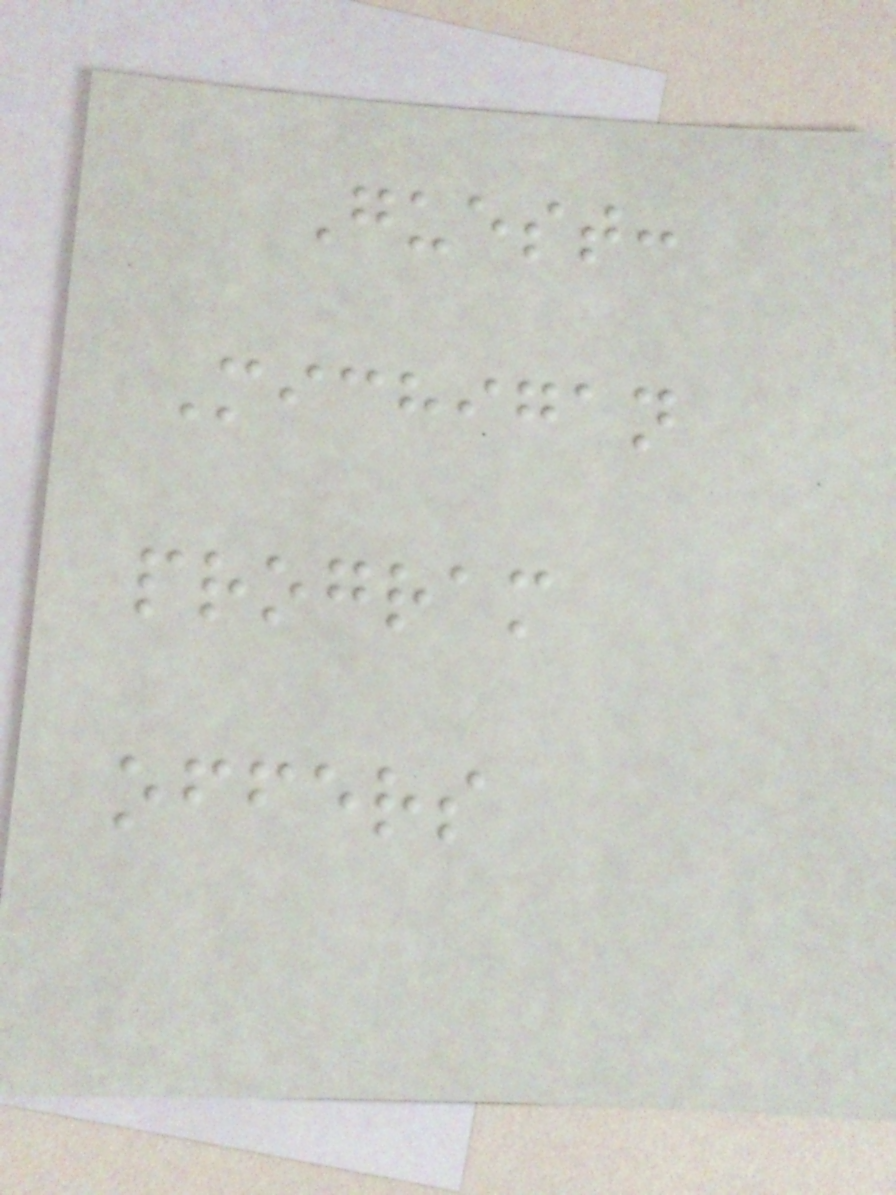Guest:
Michigan
program
offers
